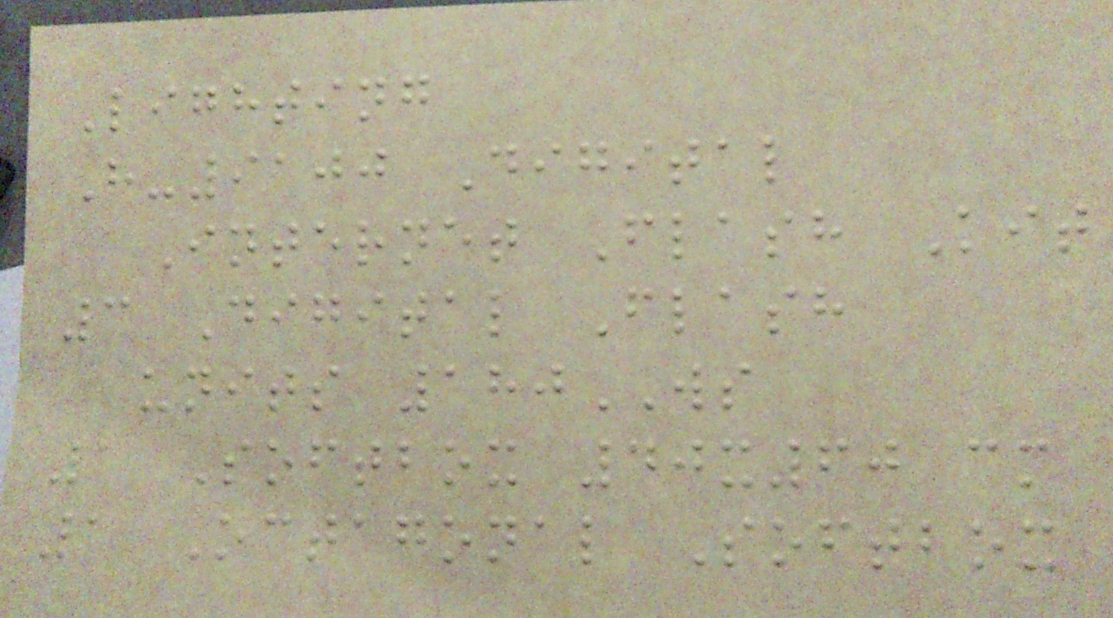Lighting
H-9100 Digital
Internet Flash Kit
3 Digital Flash
units 180WS
1 Softbox 40x60 cm
1 Octagonal Softbox
